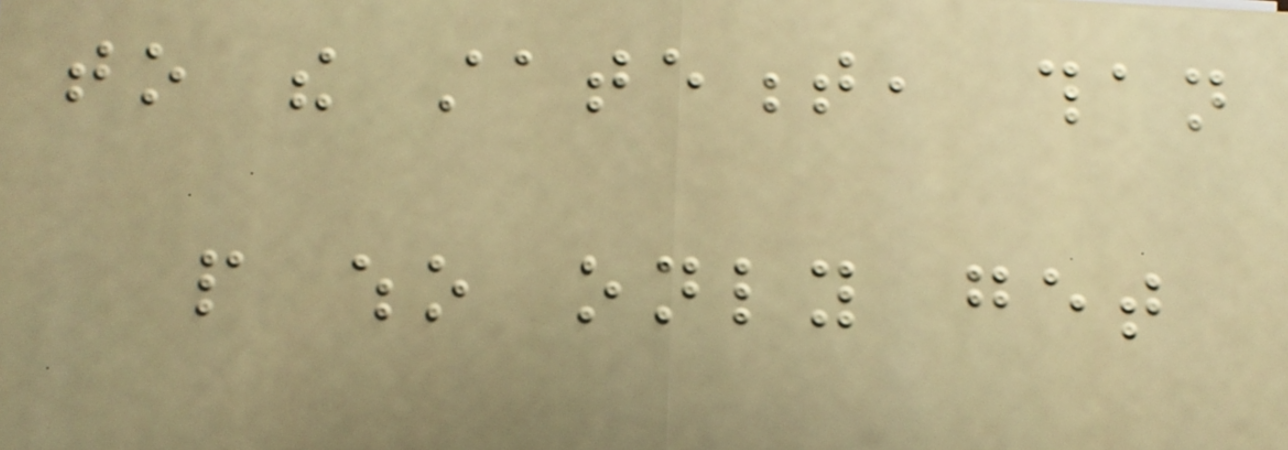to the statement, than
people who only get
